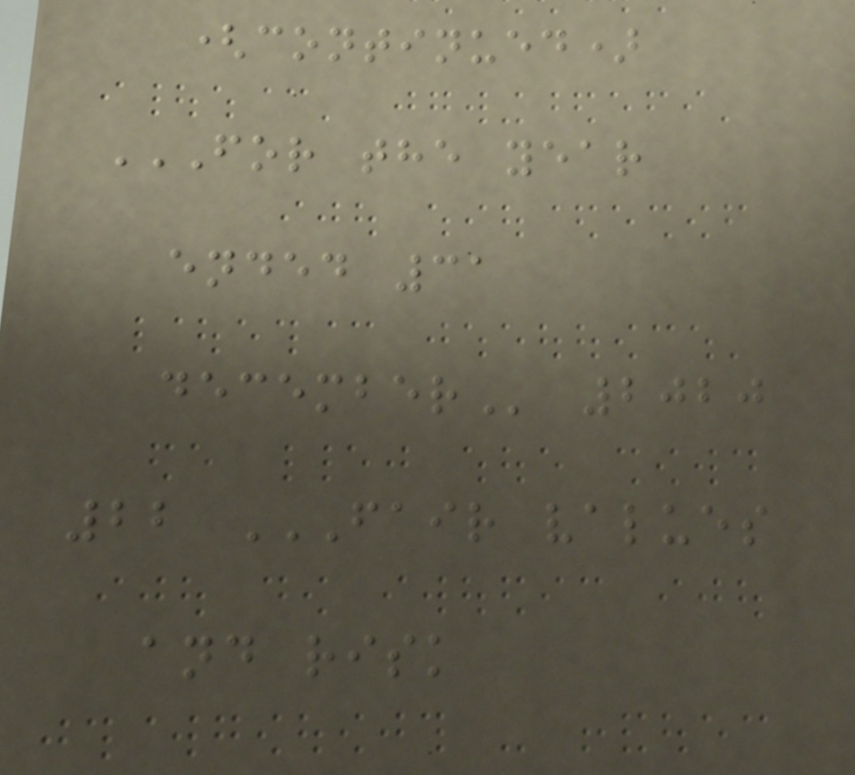(continued)
FOR THE YEAR
ENDED 31
DECEMBER 2020
22 FAIR VALUES
AND RISK
